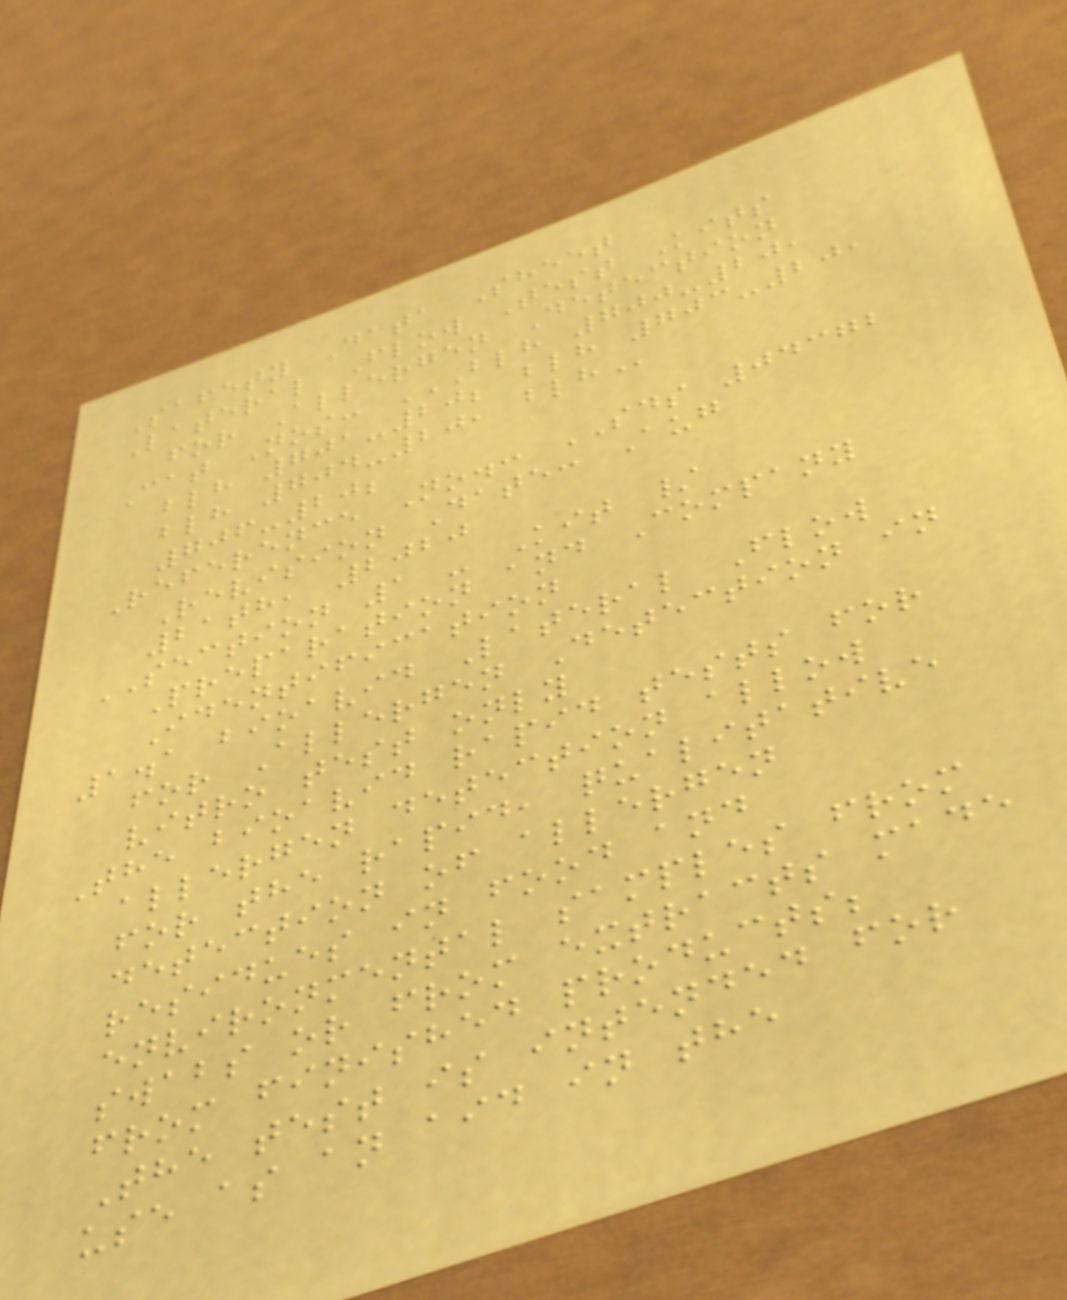Safety Data Sheet
Lateral Flow Test Kits
for Allergen Detection
Cat Nos: BLH 700-20,
BLH 701-20; BLH 703-20,
BLH 704-20, BLH
706-20;
Reference No.: SDS 04372
Revision Date: Aug
21th, 2020
SECTION 1 - Kit /
Preparation and Company
Identification
1.1 bioavid Lateral Flow
for Allergen Detection in
vitro test only
The bioavid rapid tests for
allergen detection allow
for the rapid, qualitative
detection of allergen
residues in food and
environmental samples from
swabs or from extracts made
from finished products;
The test is intended for
use as an aid in the
